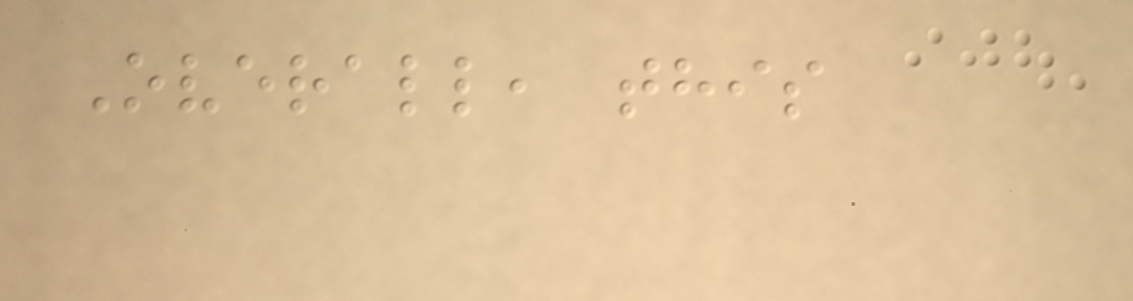Overall, this
